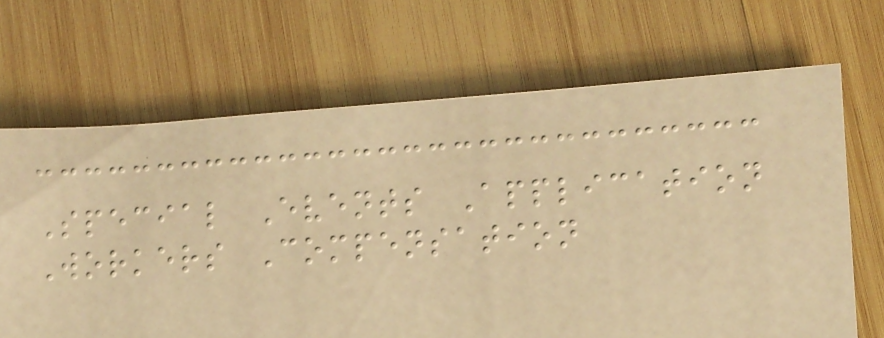Special Events Application
Workers Compensation
